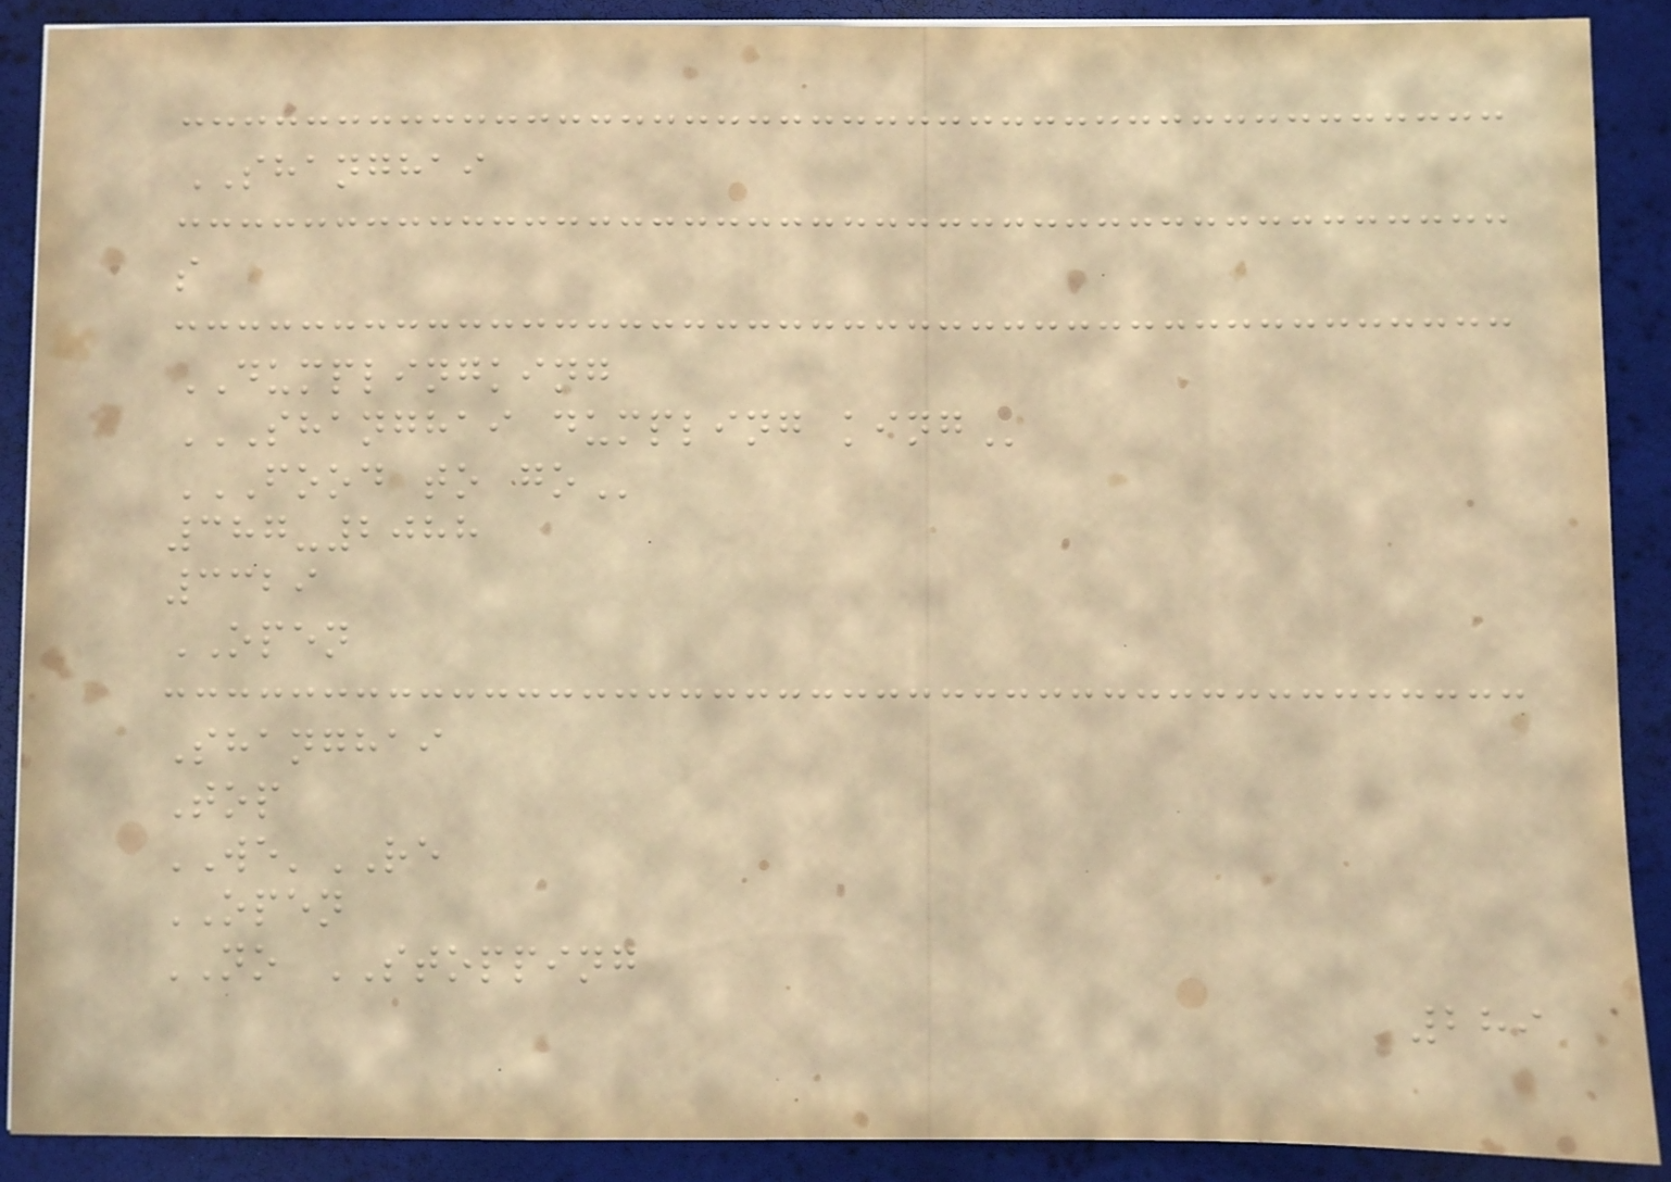SHANGHAI
s
DUMPLINGKING
SHANGHAI DUMPLING KING
FOOD TO GO
387-2088
3329
OPEN
Shanghai
Top
WE'RE
OPEN
NO STOPPING
289
